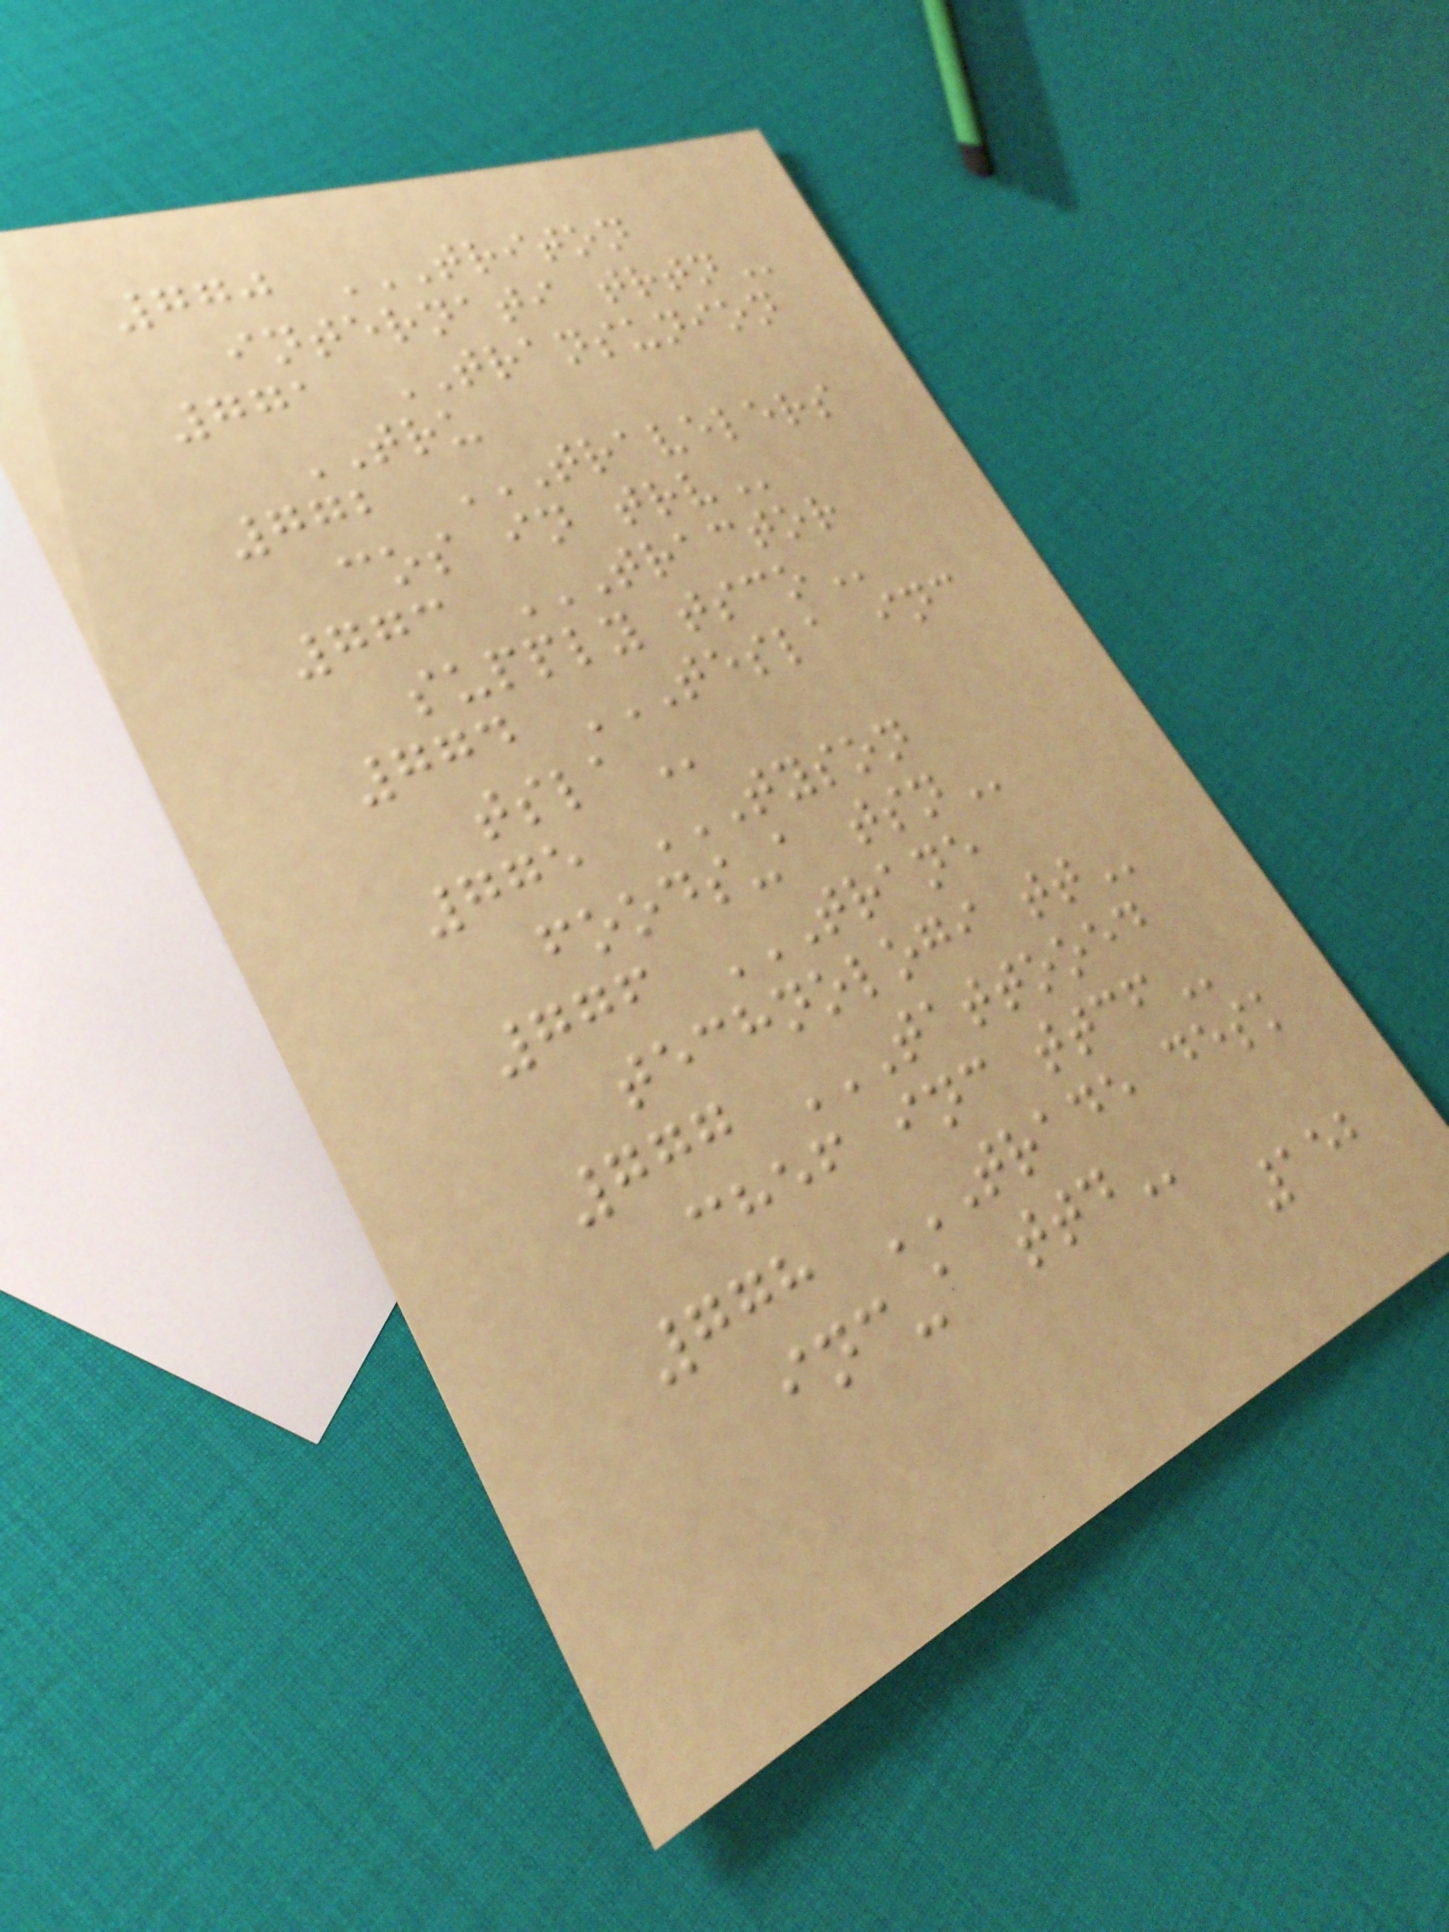770 TRITON
INTERNATI TRTN
771 TRANSUNION
TRU
772 TRAVELERS
COS IN TRV
773 TRACTOR
SUPPLY TSCO
774 TESLA INC
TSLA
775 TYSON
FOODS-A TSN
776 TRANE
TECHNOLOGI TT
777 TATTOOED
CHEF INC TTCF
778 TRADE DESK
INC-A TTD
152
